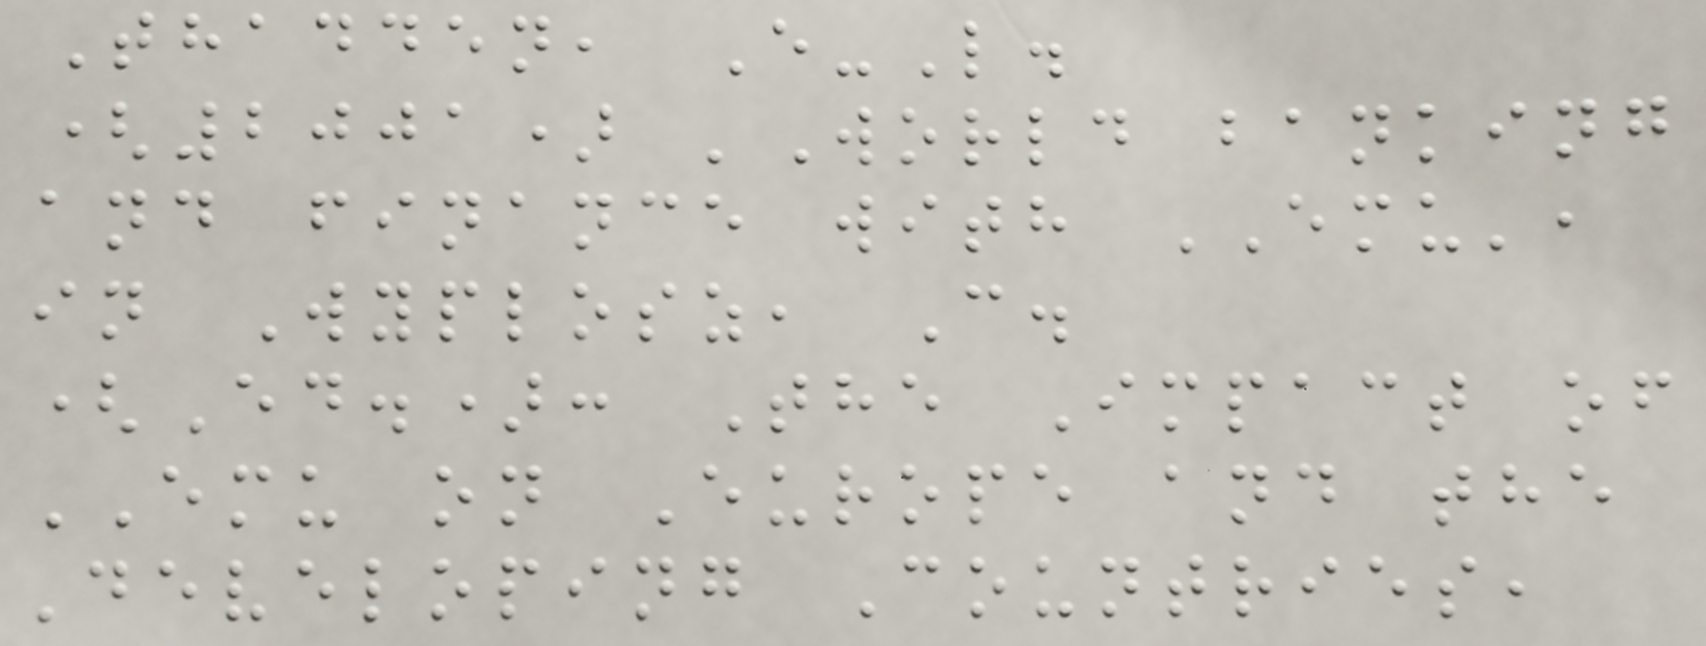Thadden, E-L.
(2001) 'World banking
and finance with EMU',
in Wyplosz, C.
(Ed.): The Impact of
EMU on Europe and the
Developing Countries,
